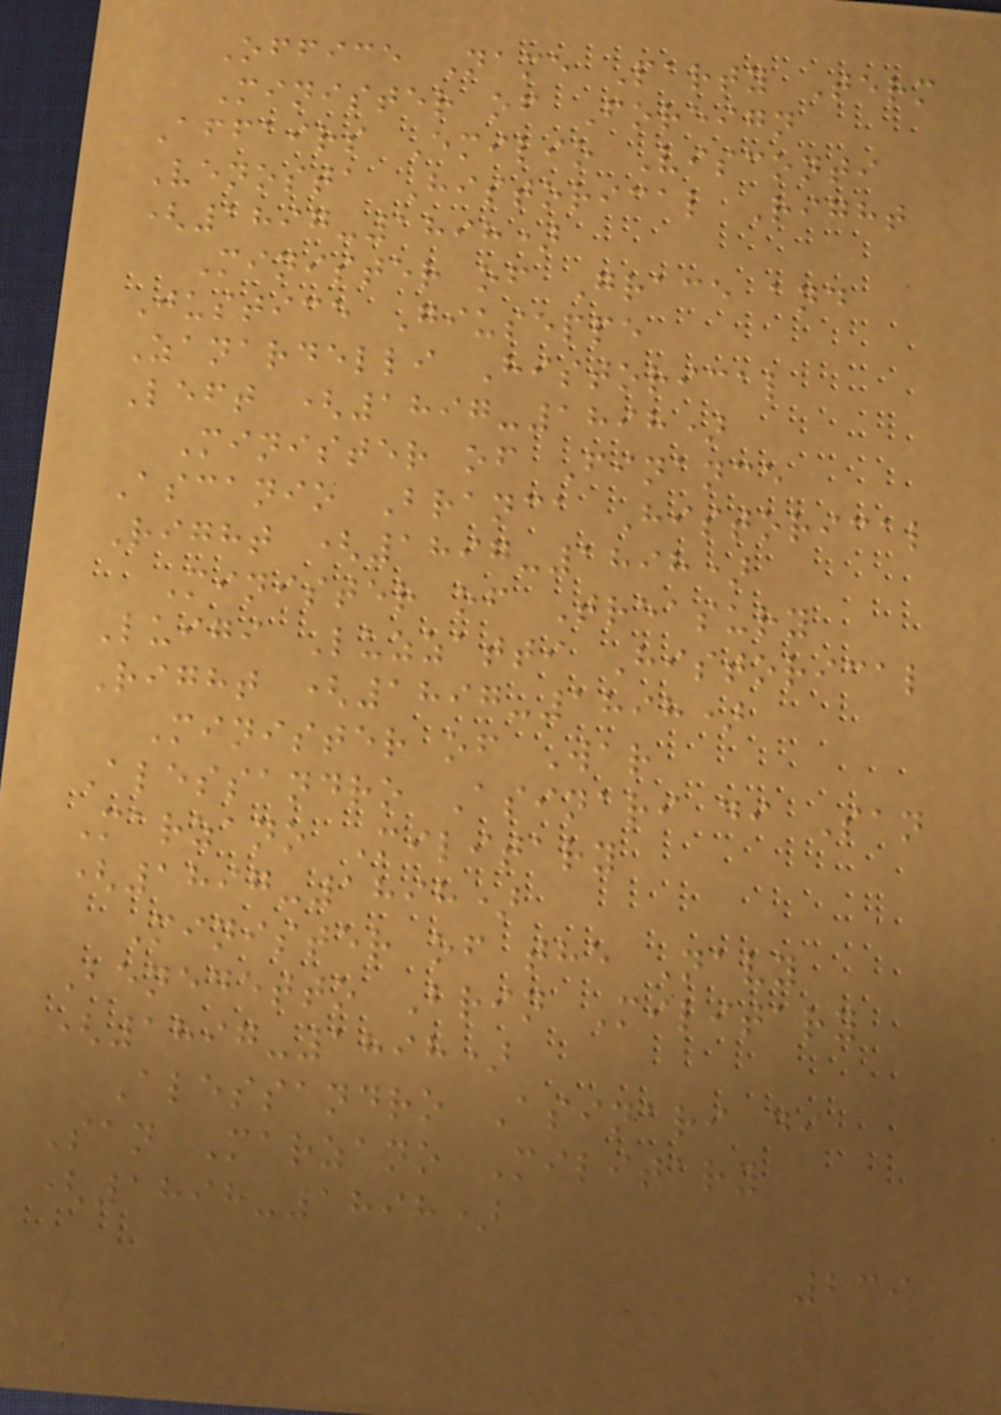Office Name Party Term
Minister of Foreign
Affairs Emilio Visconti
Venosta Historical Right
(1897-1898)
Minister of Grace and
Justice Giuseppe
Zanardelli Historical
Left (1897-1898)
Minister of Finance
Ascanio Branca Historical
Right (1897-1898)
Minister of Treasury
Luigi Luzzatti Historical
Right (1897-1898)
Minister of War
Alessandro Asinari di San
Marzano Military
(1897-1898)
Minister of the Navy
Benedetto Brin Military
(1897-1898)
Alessandro Asinari di
San Marzano Military
(1898-1898)
239
